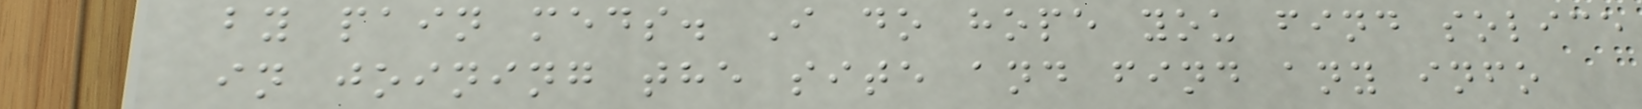by pain meds. I do hope you find solice
in joining the site and find any info
